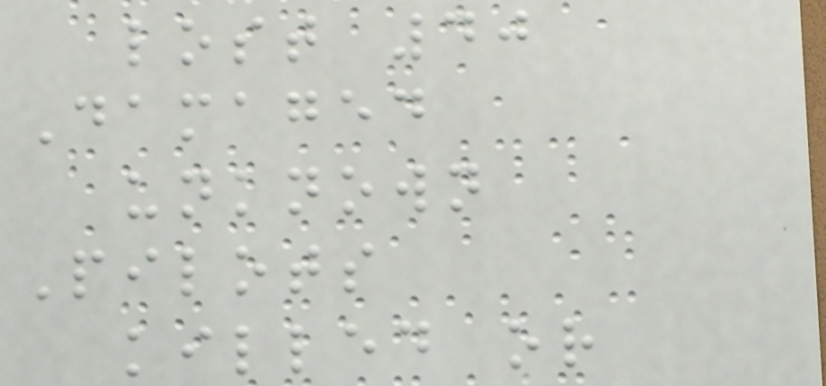lost 40
Damaged
unknown
Pilots
killed or
